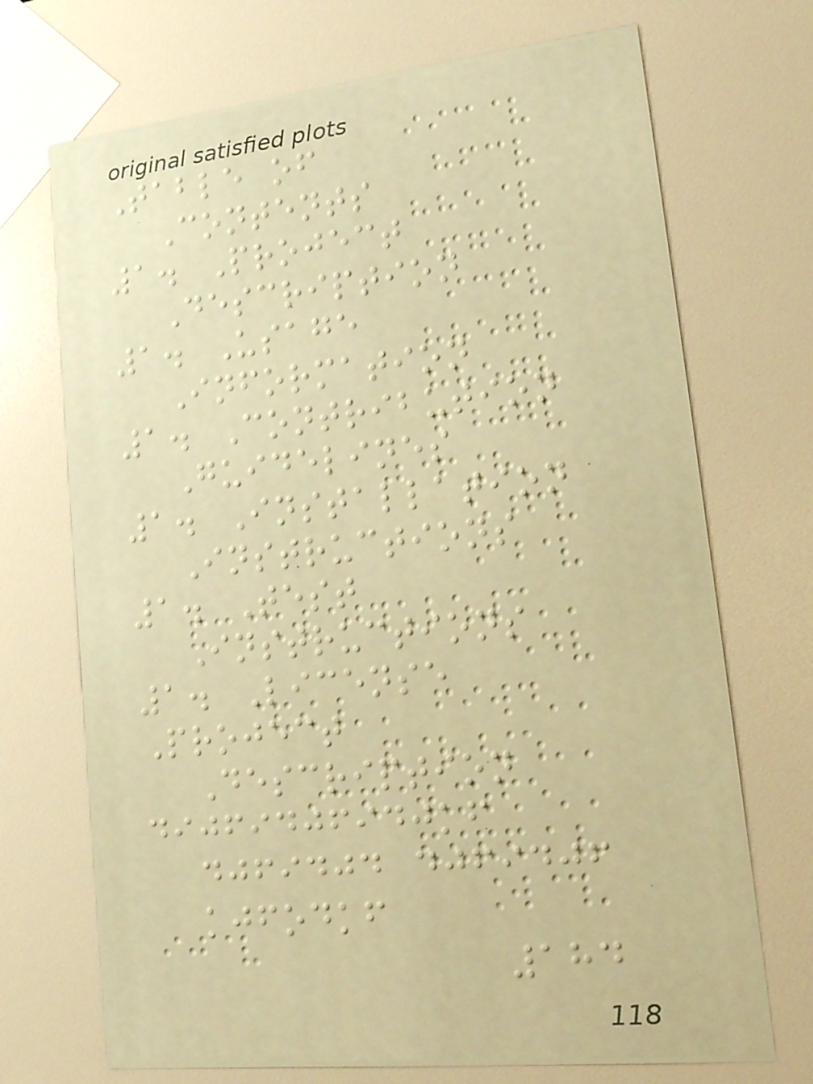Table of
Contents
1. Project
Description
1. Usage
Information
1. Contribution
Guidelines
1. Installation
Instructions
1. Test
Instructions
1. License
Project
Description
dijfidjfidjkf
djfidjd djfidjf
kjfodkf
184
